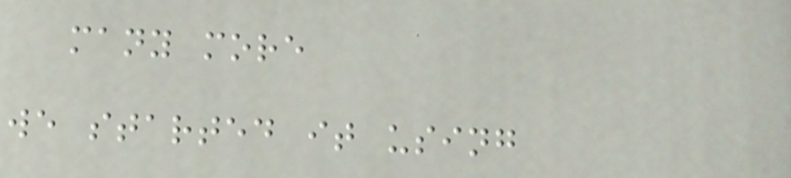many more
we started it using
